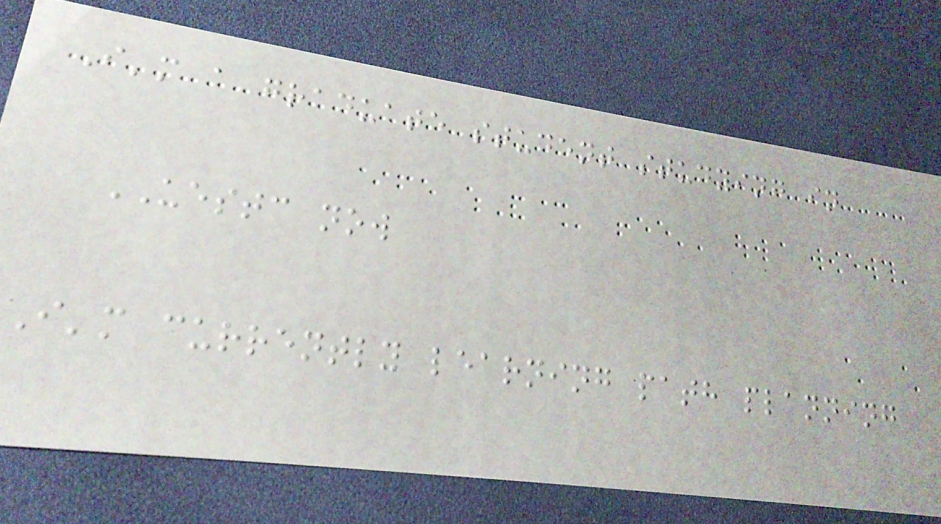I'm a graduate student studying in
UESTC now
I'm currently learning path planning
